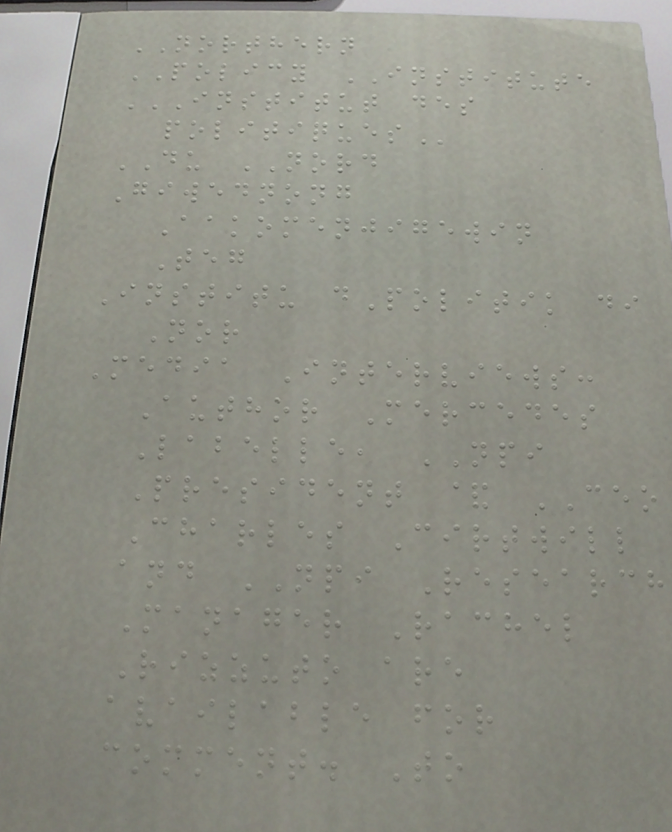NORTHERN
POLICY INSTITUTE
INSTITUT DES
POLITIQUES
DU NORD
Giwednong
Aakomenjigewin
Teg
Institu dPolitik di
Nor
Media Interviews:
Author Mercedes
Labelle, NPI
President & CEO
Charles Cirtwill
and NPI Research
Manager Rachel
Rizzuto are
available for
comment. To
